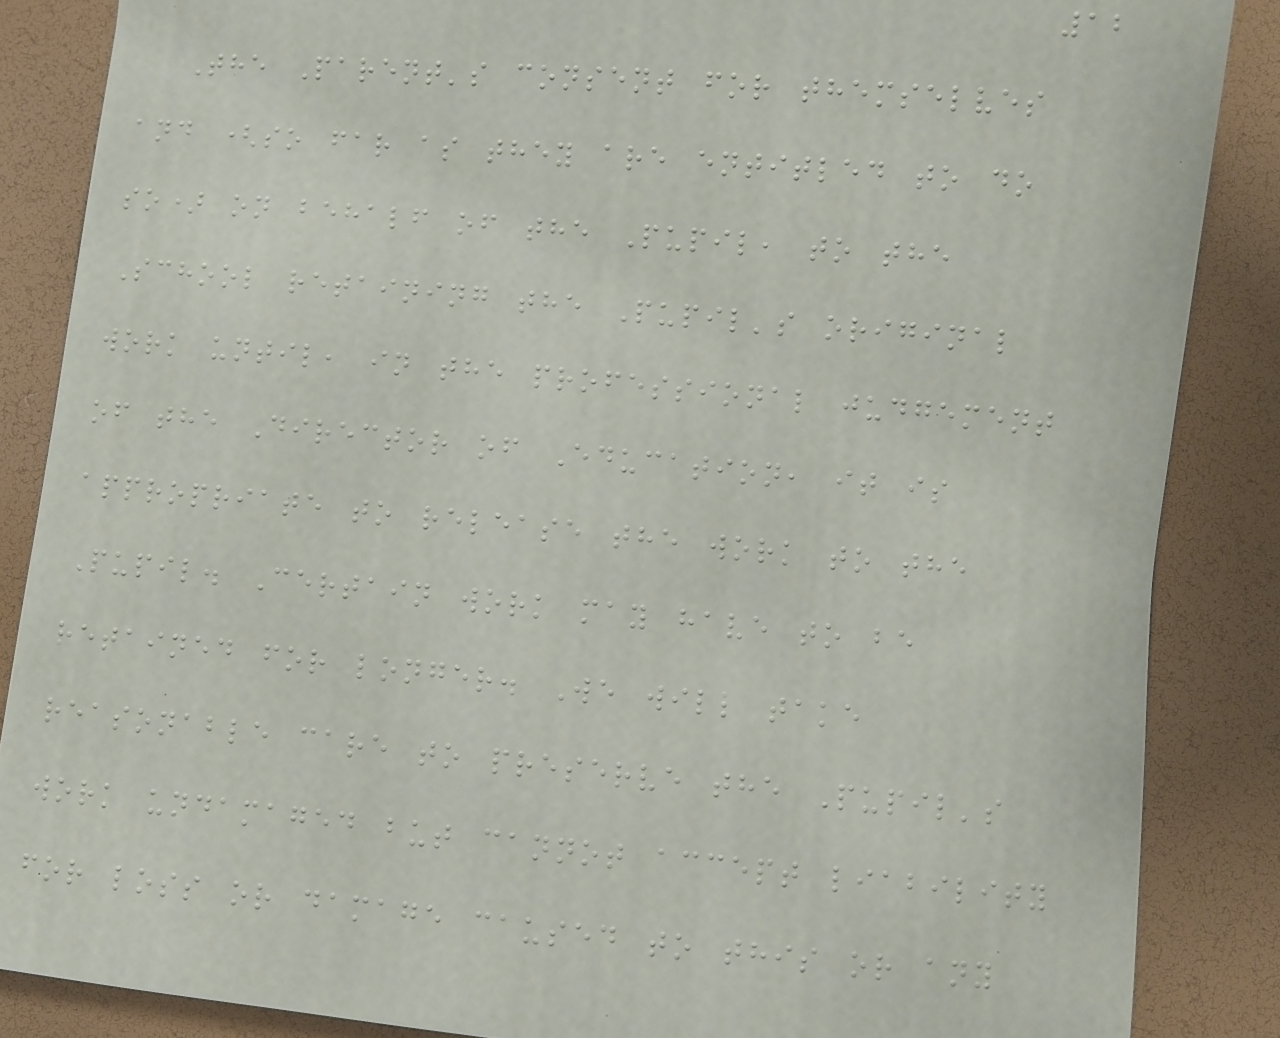12
The Parent's consent for themselves
and (so far as they are entitled to do
so) on behalf of the Pupil, to the
School retaining the Pupil's original
work until, in the professional judgement
of the Director of Education, it is
appropriate to release the work to the
Pupil. Certain work may have to be
retained for longer. We will take
reasonable care to preserve the Pupil's
work undamaged but cannot accept liability
for loss or damage caused to this or any
